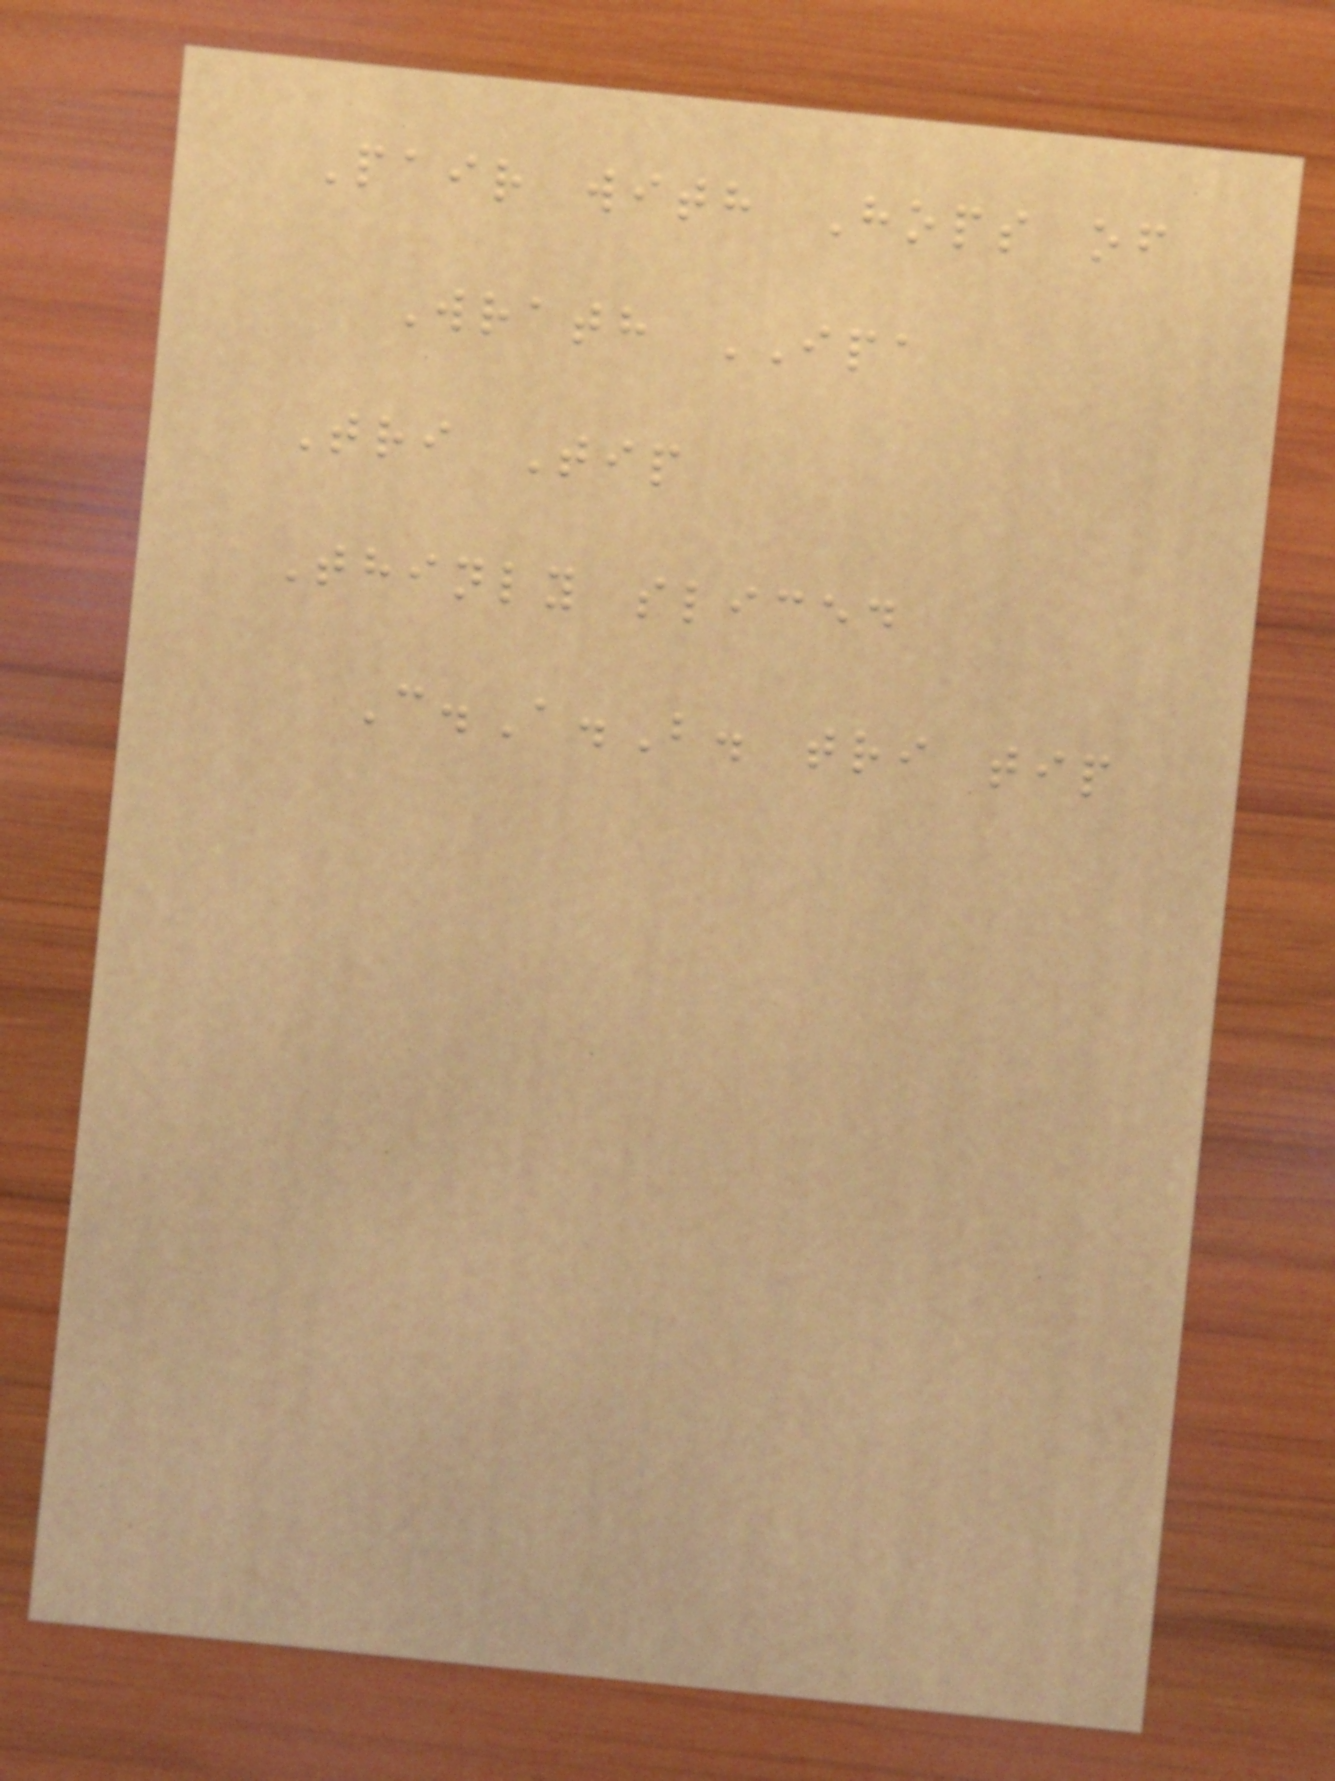Pair with Hops of
Wrath IPA
Tri Tip
Thinly sliced
C.A.B. tri tip
